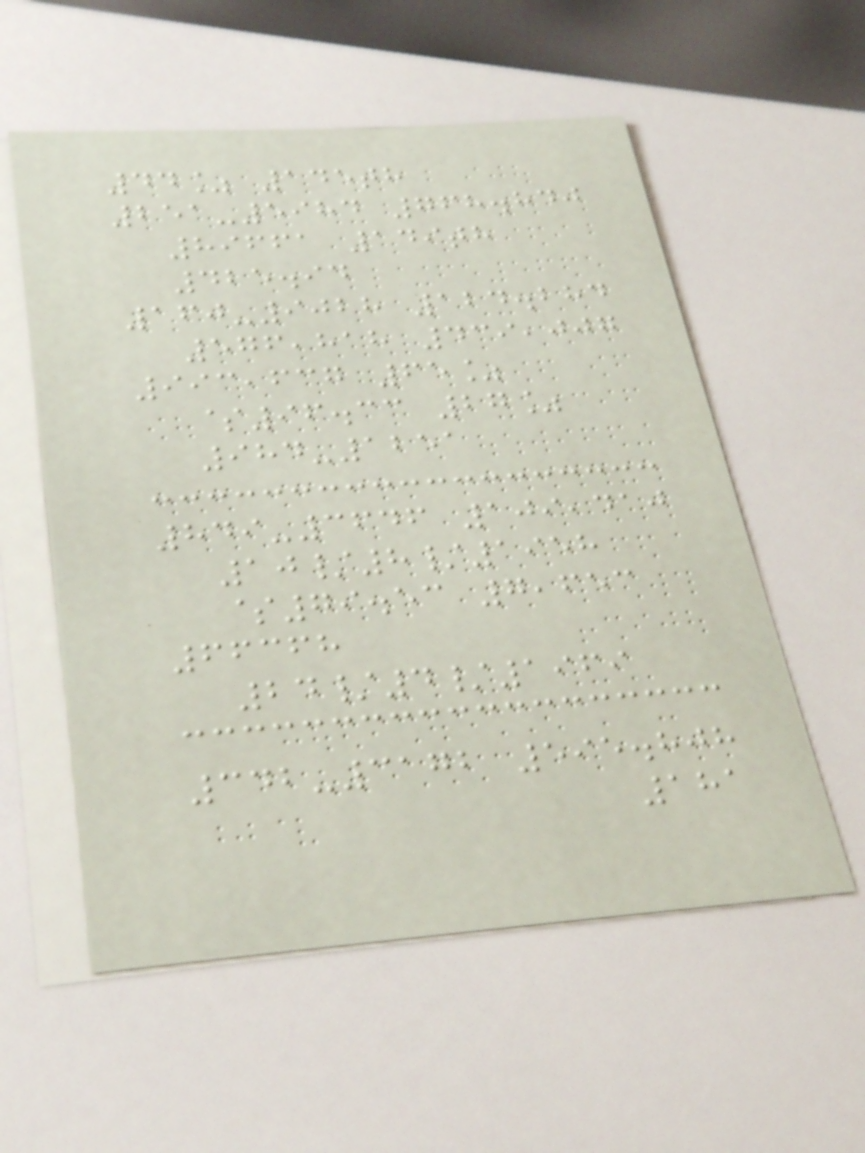44% 145th
251-5984 768.840
89661 149th
425.94
160-9028 124.284
576,818 439,007
993,637 65%
$96.33 27%
984-1251
849-3646 109,410
10/8/1958
$79.53 7,653
66368
24/4/1969
342-3172 595.808
181
